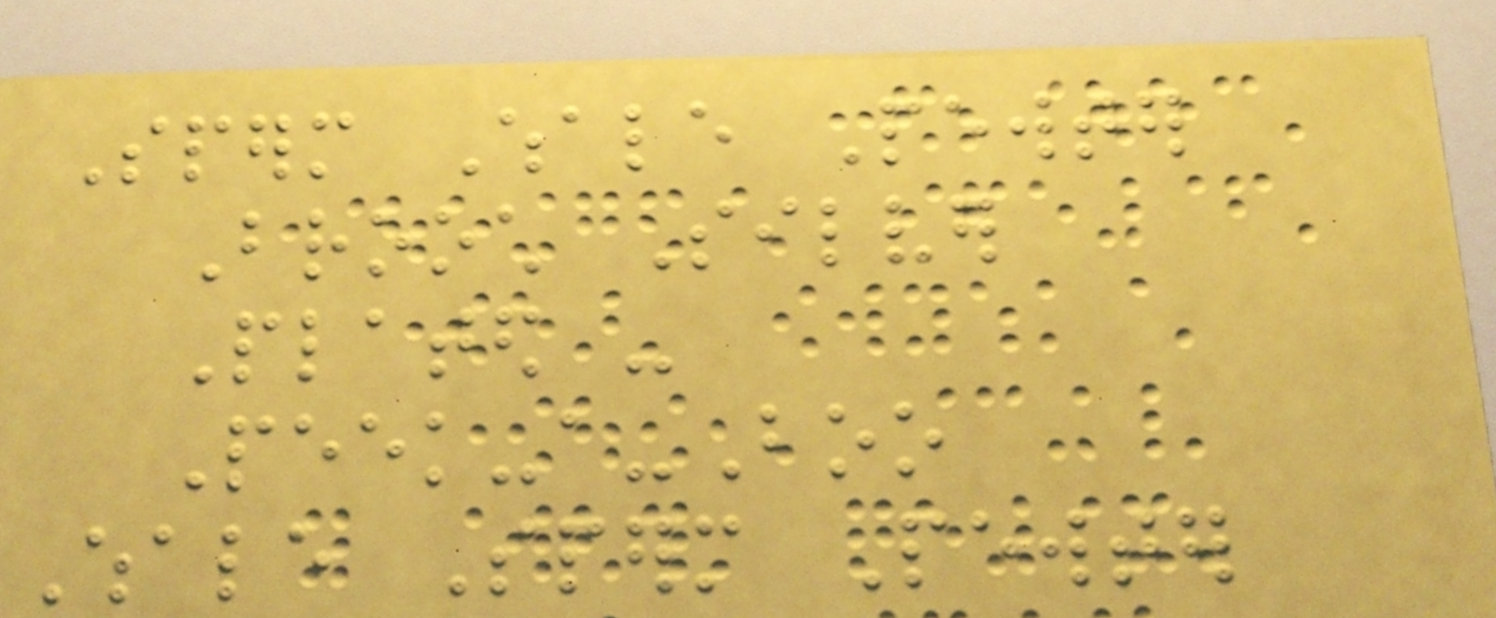Sperm Whale Pewter
Brooch Silver
Plated -
Peek-a-Boo
Whale Sperm Pewter
